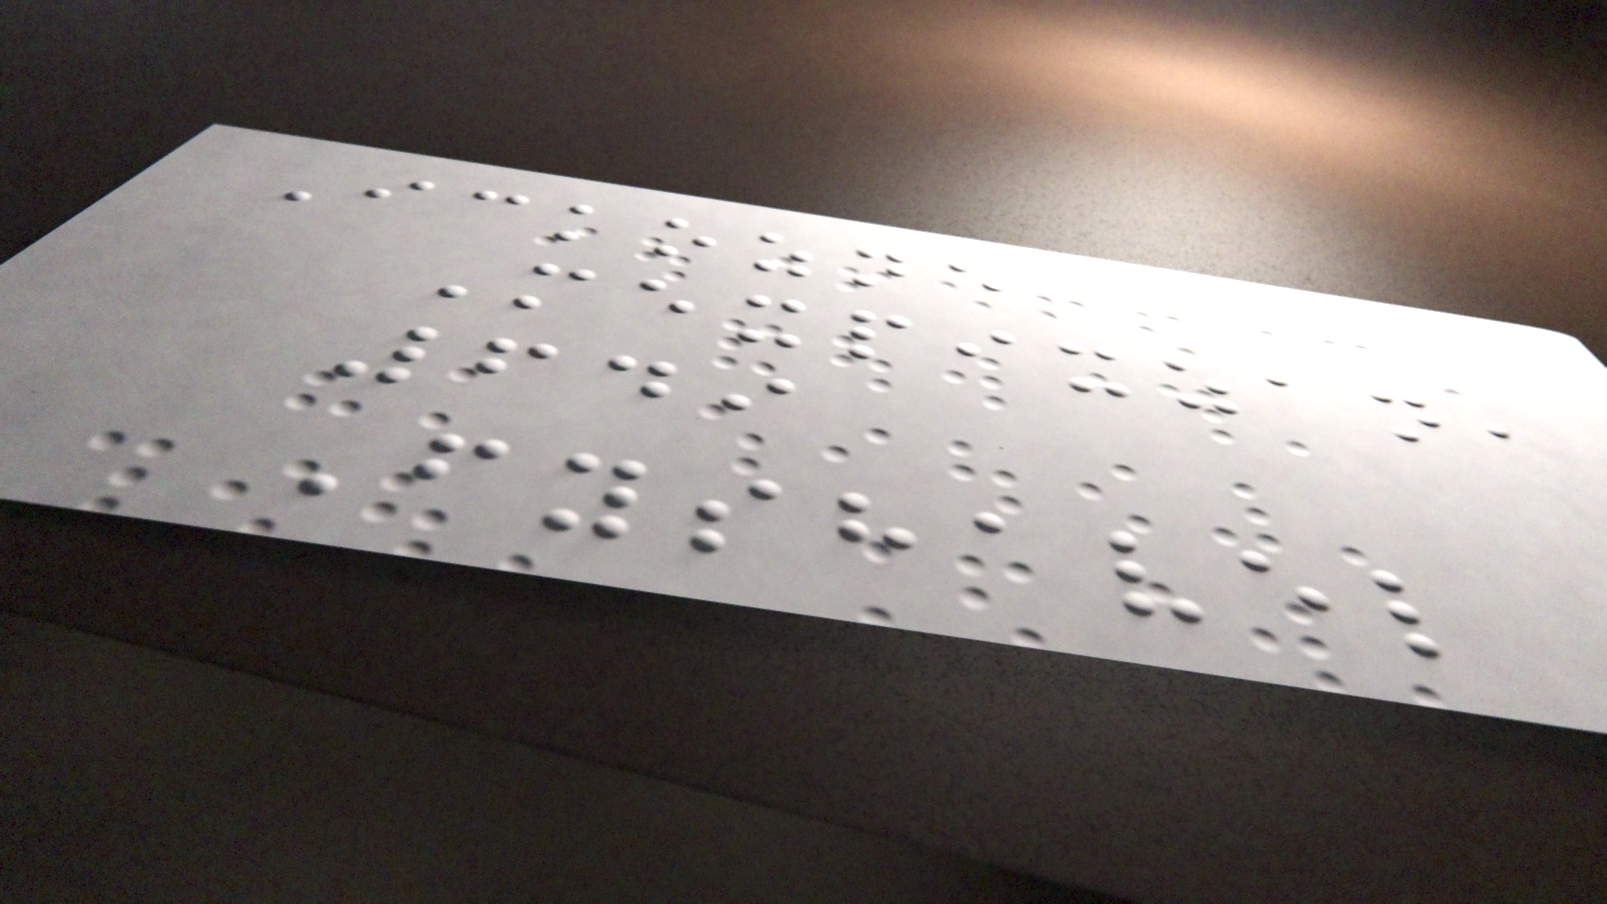Ickozne
Mexpixzan,
649
Fyshavel
